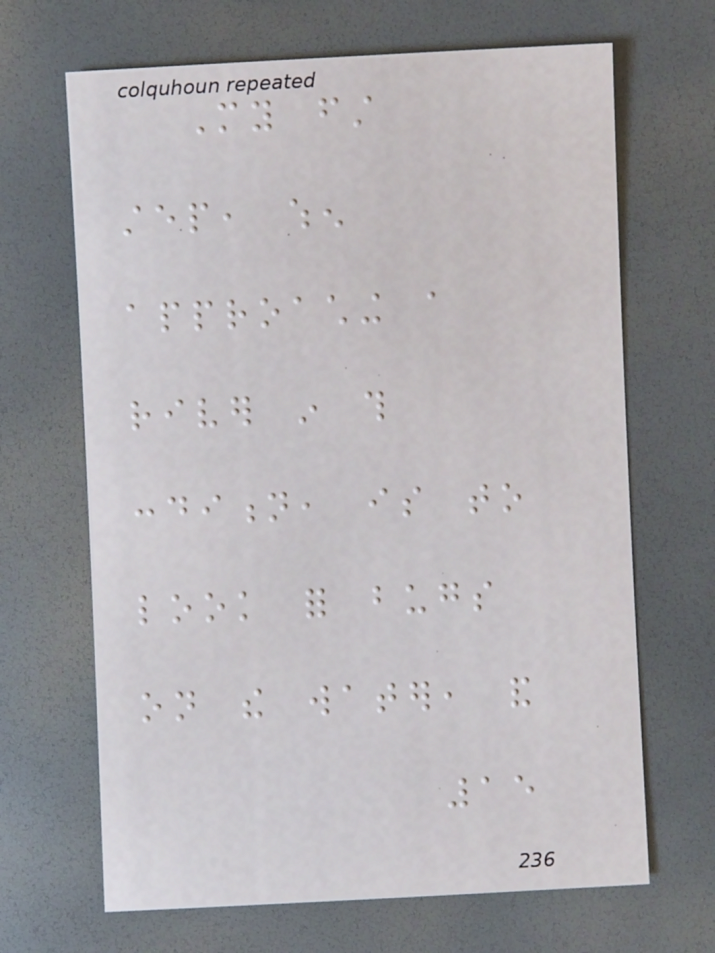My first
step, when
approaching a
river in this
condition, is to
look for bugs
on the water, and
15
